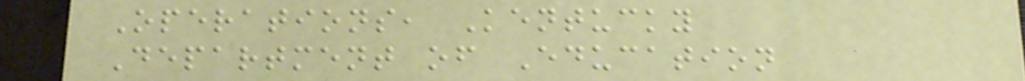Operations, Kentucky
Department of Education
